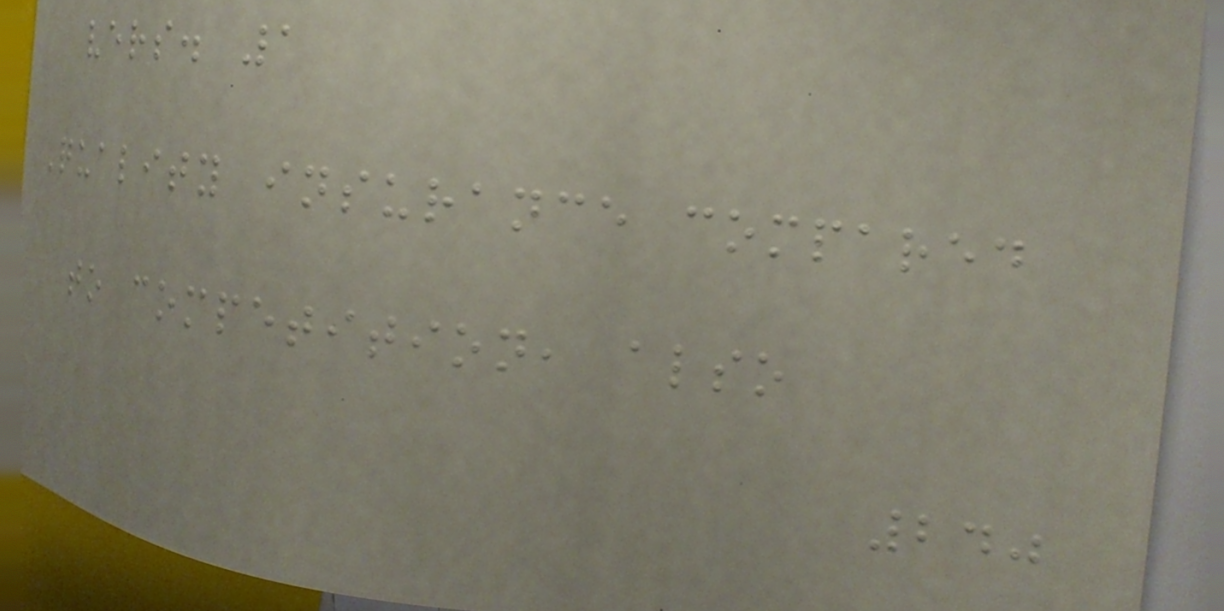vers. 1
Quality insurance compared
to competition, also
240
